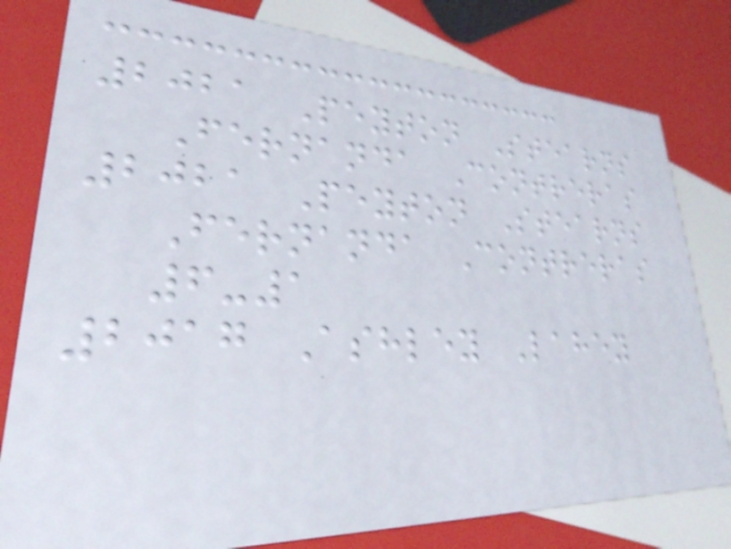2021 Peyton Stearns
Fernanda Contreras
2021 Peyton Stearns
Fernanda Contreras
6-1
2017 Ashley Lahey
